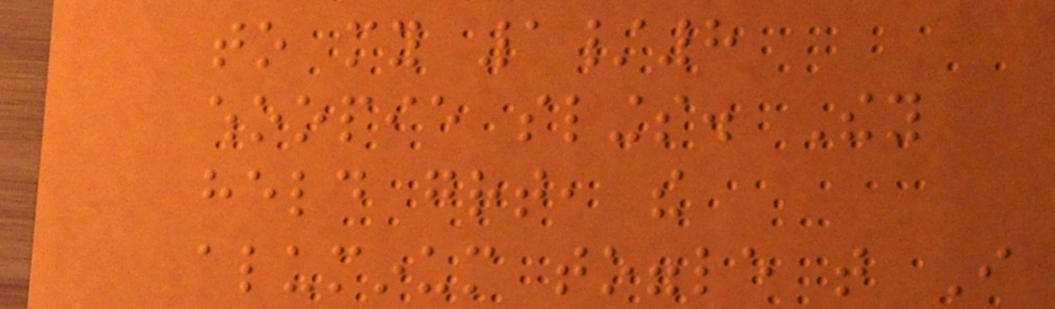to my 1/8
whoopie slings. They
held great, the
aluminum toggle that I
